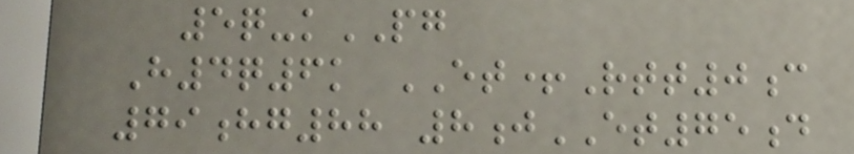5q-kPG
H4q6k ET+Rtt0c
79hg88 8jET75d
